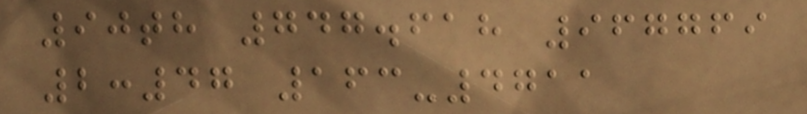90th 747.618 967769
2:47 163-4711
